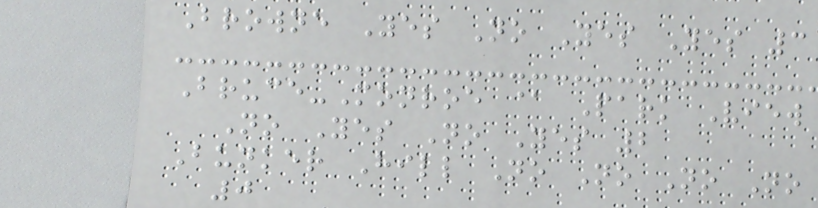Browne Yes No Yes Yes 3
Bruce-Monroe @ Park View
No Yes No Yes 2
Bunker Hill No No No No
0
